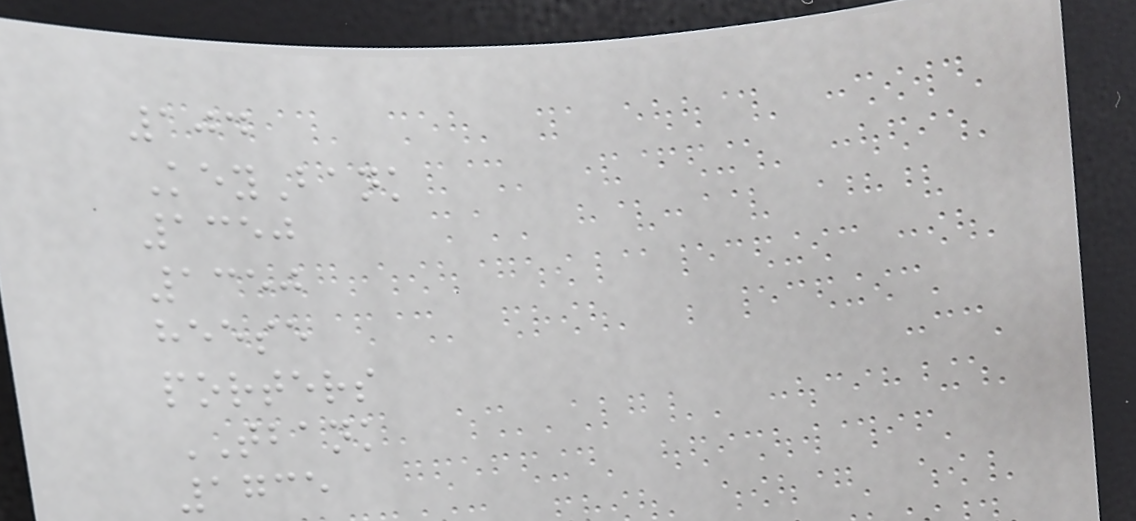104
KeyBank
1350
1350
heese
porters
TBANK
1735
